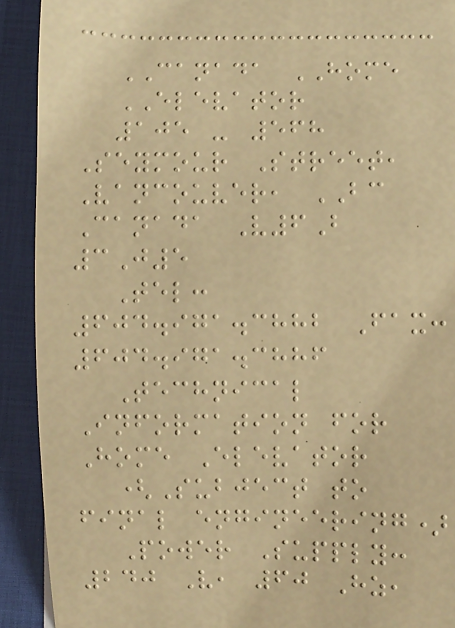CANADA HOME
ELEVATOR
105 - 568
Seymour Street,
Vancouver, BC
Canada V6B
3J5
Tel:
604.971.3882 Fax:
604.971.3886
Technical
Information for
Home Elevator
(Subject to
final engineering)
Power Supply:
240 V, 60 Hz,
